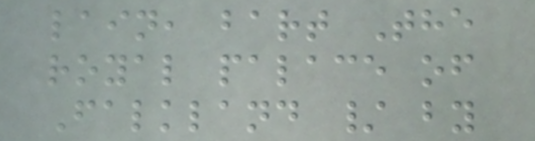lain, bart The
royal palace of
Falkland / by
